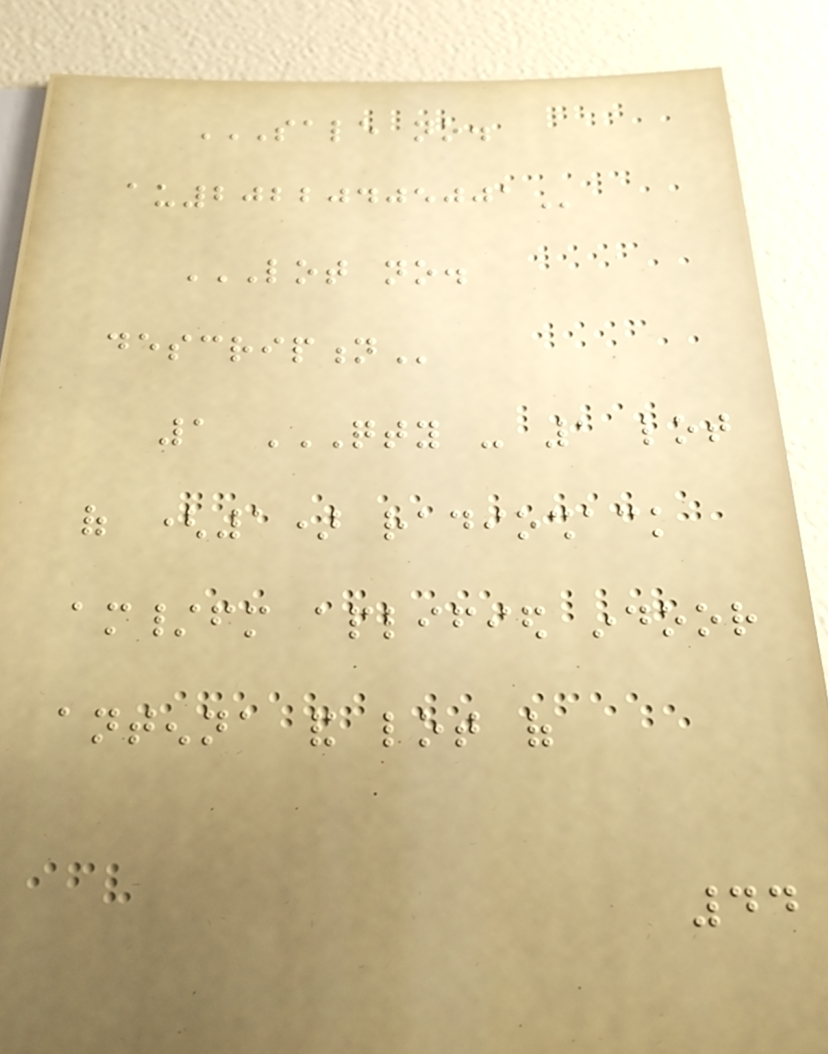SALE NO.
AU20220405001
LOT NO.
DESCRIPTION
1 QTY - 1 LOT
OF (1) RADIOSHACK
AM/FM APLIFIED INDOOR
ANTENNA AND LOT OF
44
